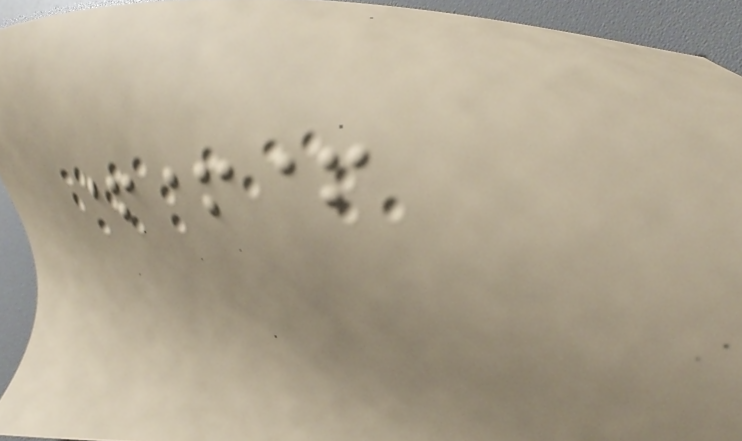+++
